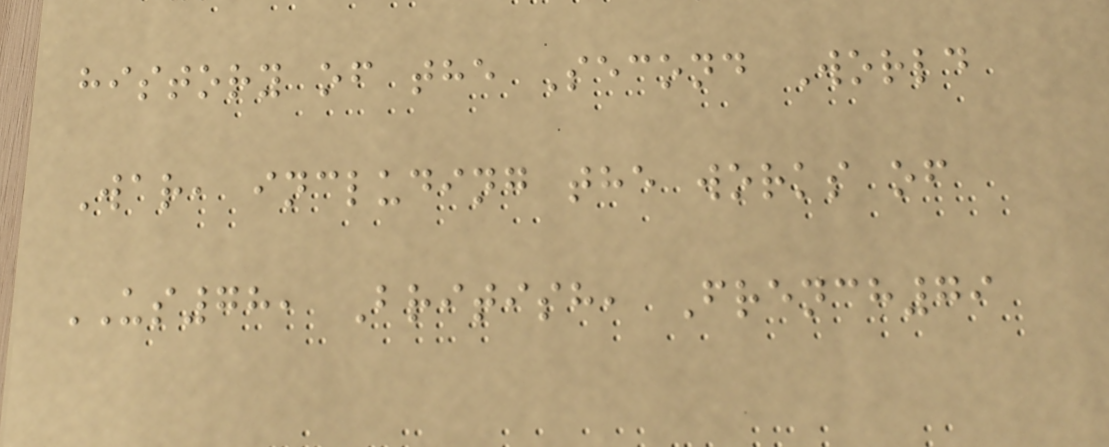history of the Second World
War, including the works of
US78, British, French79
